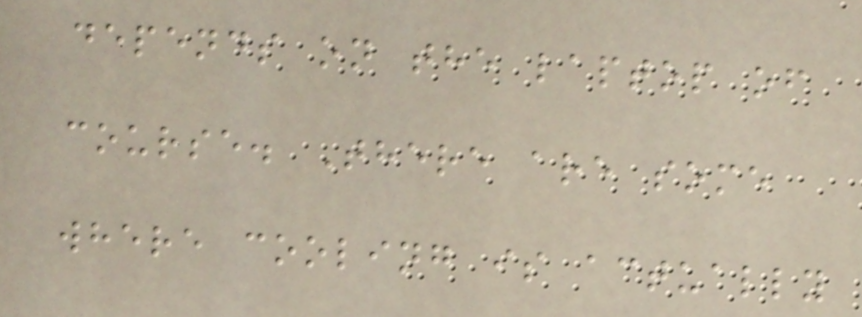depends on the laptop of
course. There are some
where cooling is actually
